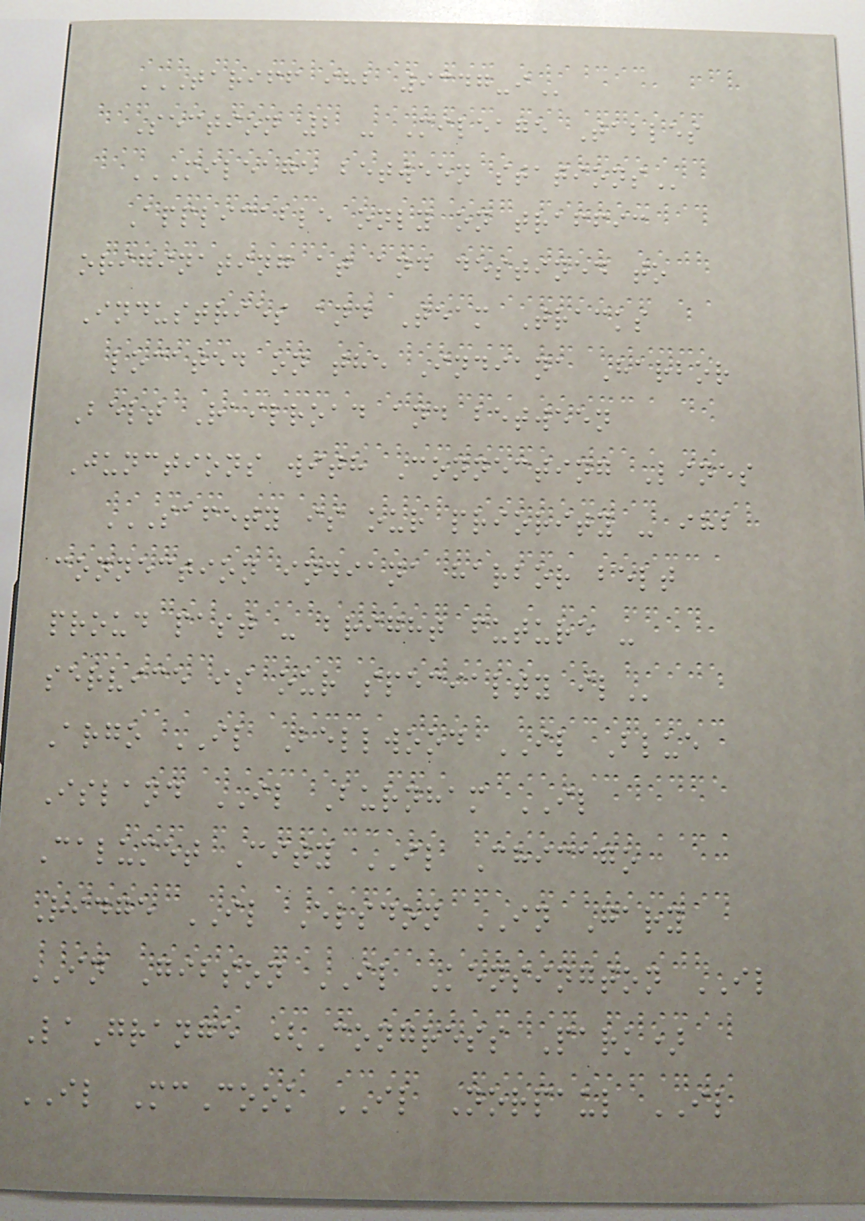TARIFF IHB 9347-I
Section 2 - Mileage Tables
MILEAGE BETWEEN STATIONS
Applicable only on traffic
originating at and destined to
Industries and Team Tracks
located on the Indiana Harbor
Belt Railroad and between
Junctions with Connecting Lines
SAFETY IS OUR PRIORITY - IHB
CONNECTION INDIANA HARBOR BELT
PROUD PAST - BRIGHT FUTURE -
SERVICE IS OUR SPECIALTY IL
Argo IL Bellwood IL Blue
Island IL Burnham IL
Calumet City IL Chicago
Ridge IL Elsdon IN Gary
IN Gibson IL Kensington IL
LaGrange (Congress Park)
IL McCook IL Norpaul IL
